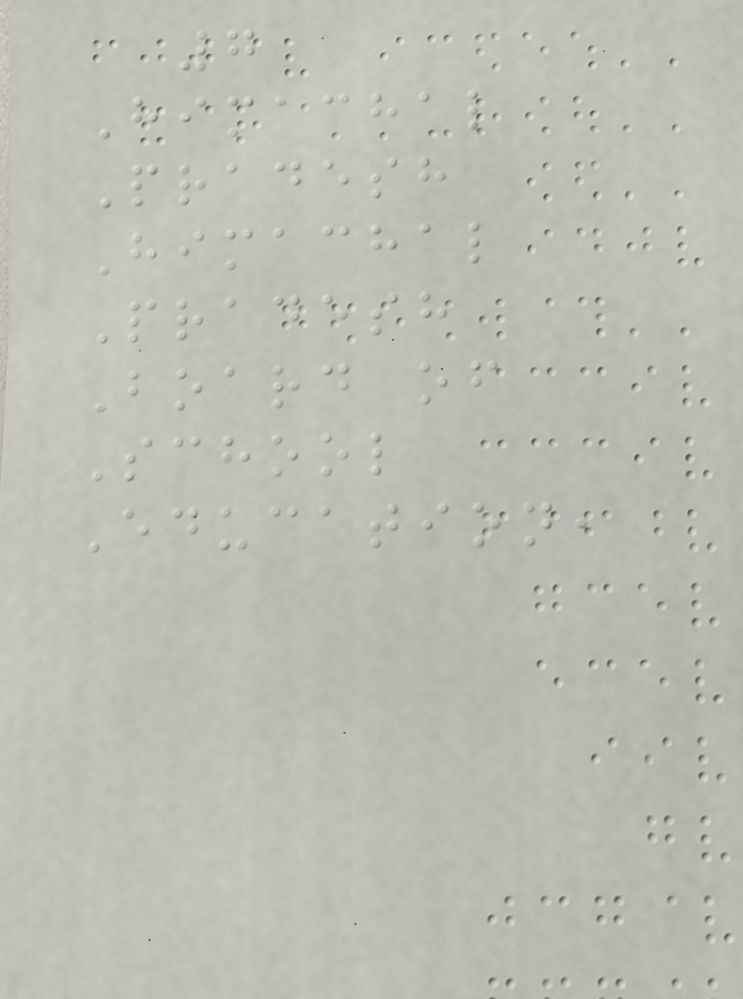7
Himachal
Pradesh
Himachal
Pradesh
Board of
School
Education,
